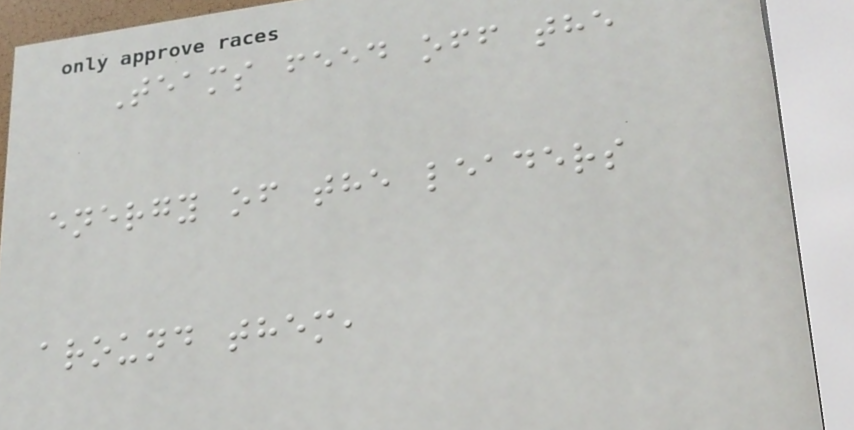Teams feed off the
energy of the leaders
around them,
